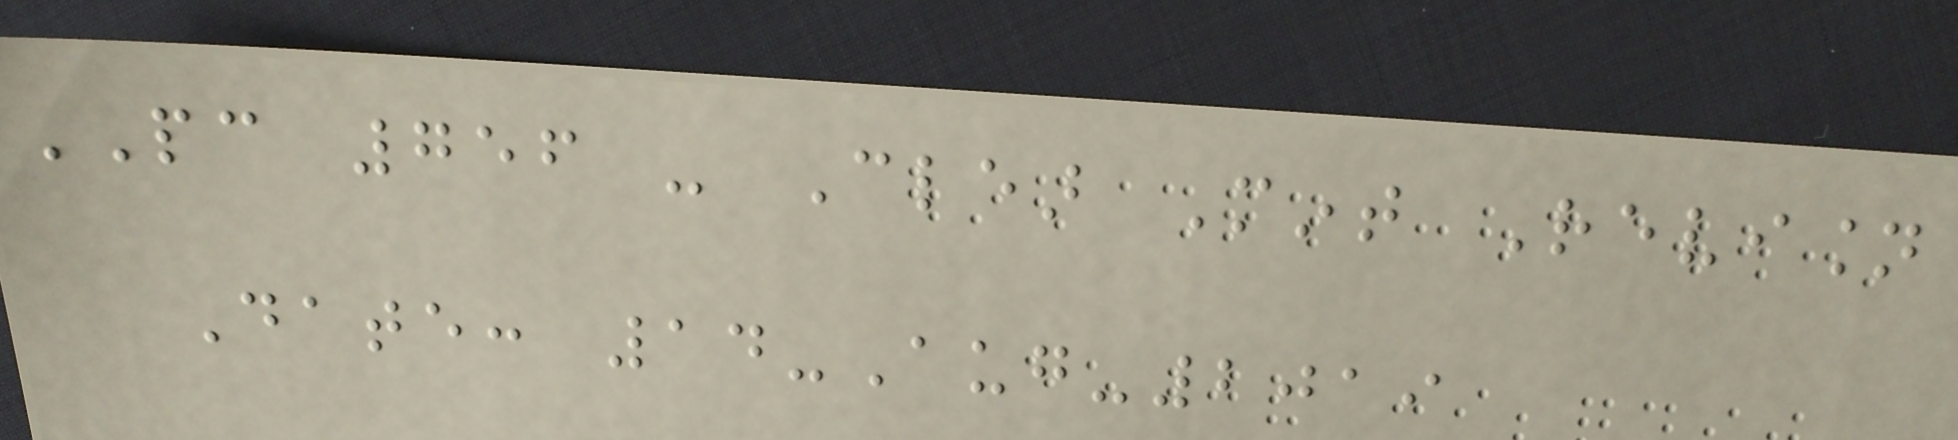PC 756 - Clear Mint Revision
Date: 14-Aug-2019
